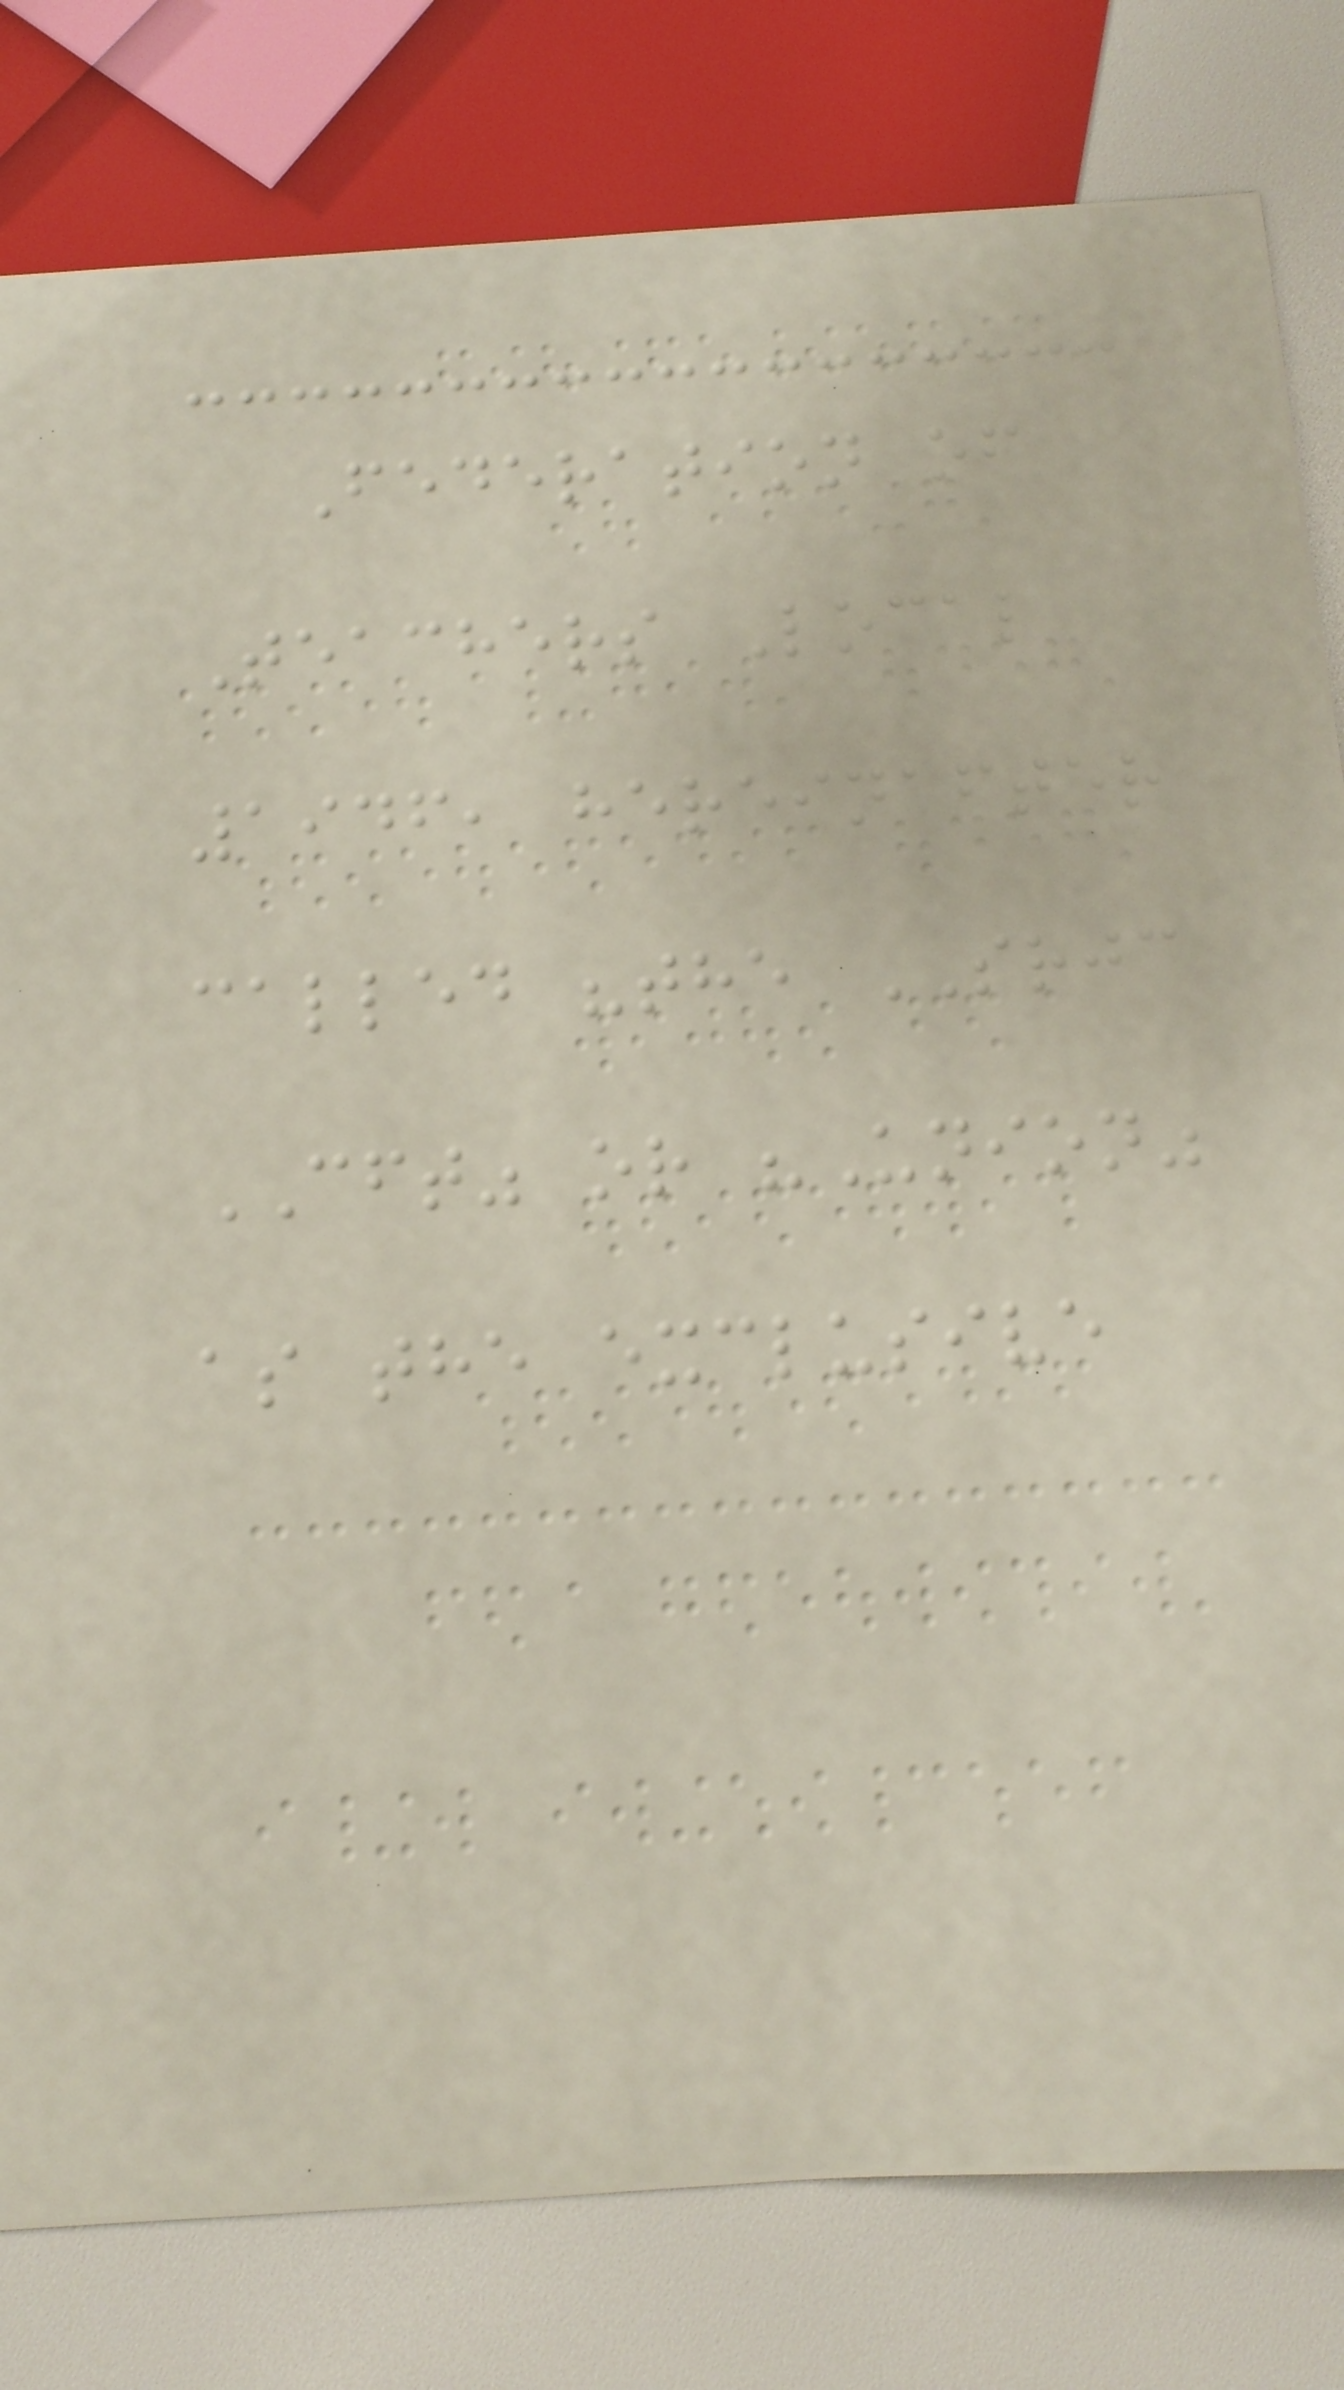Federation of
Teachers Local
1946, hereinafter
called "the SRJC
CFT" or "Union"
as the exclusive
